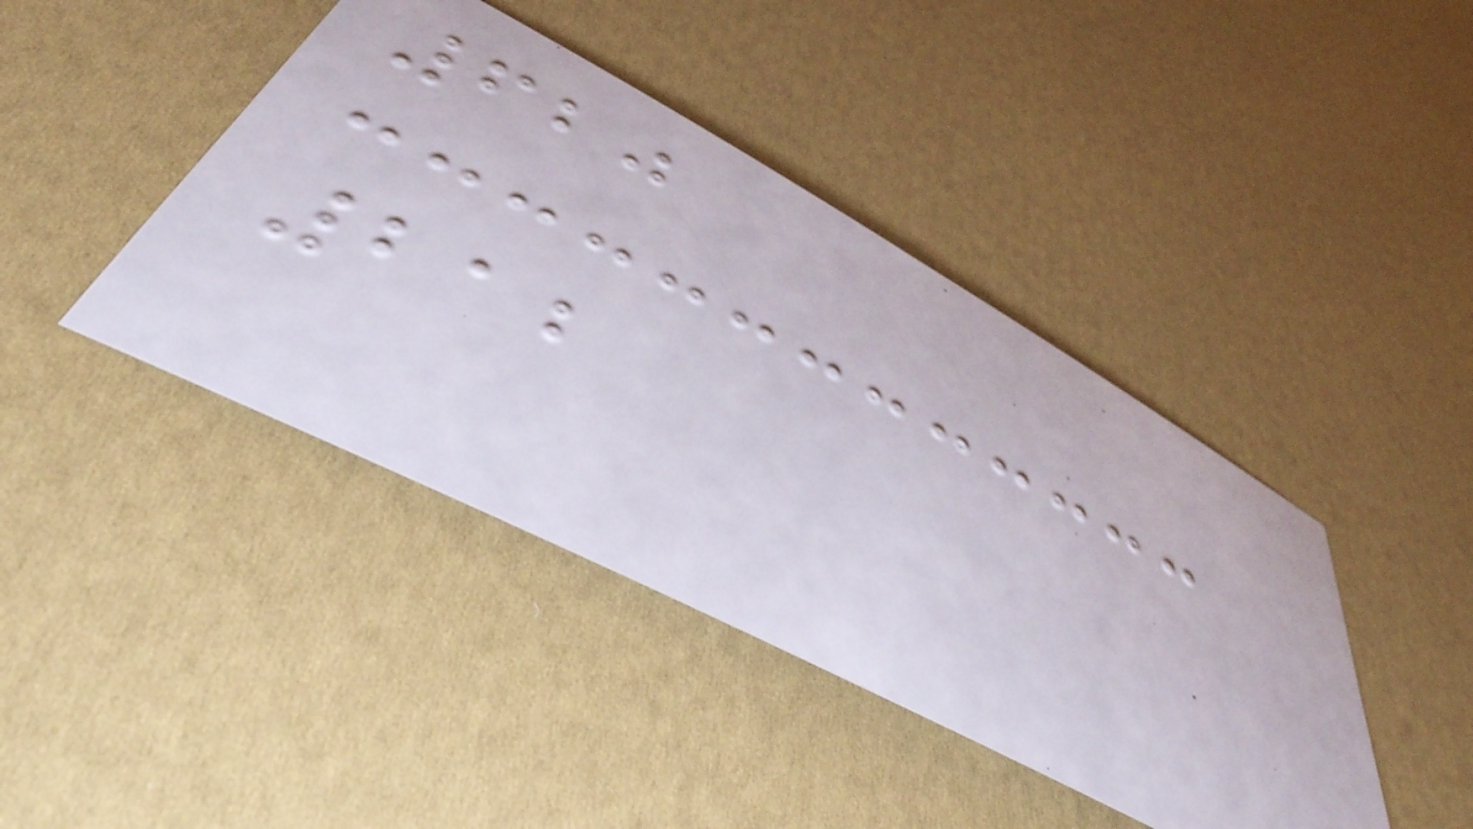620
212
